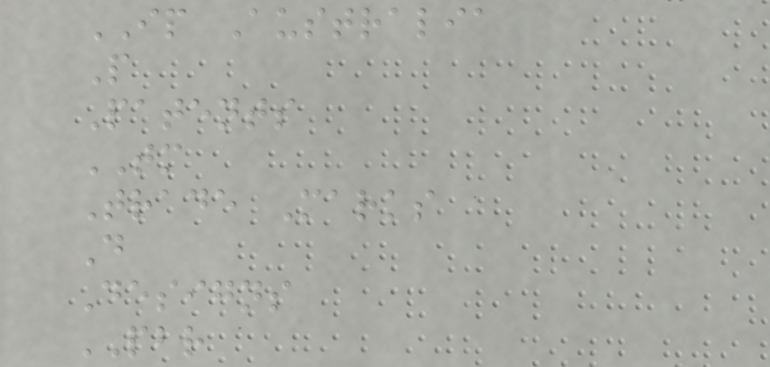IP Australia
P
Patents
TM
Trade Marks
D
Designs
PBR
